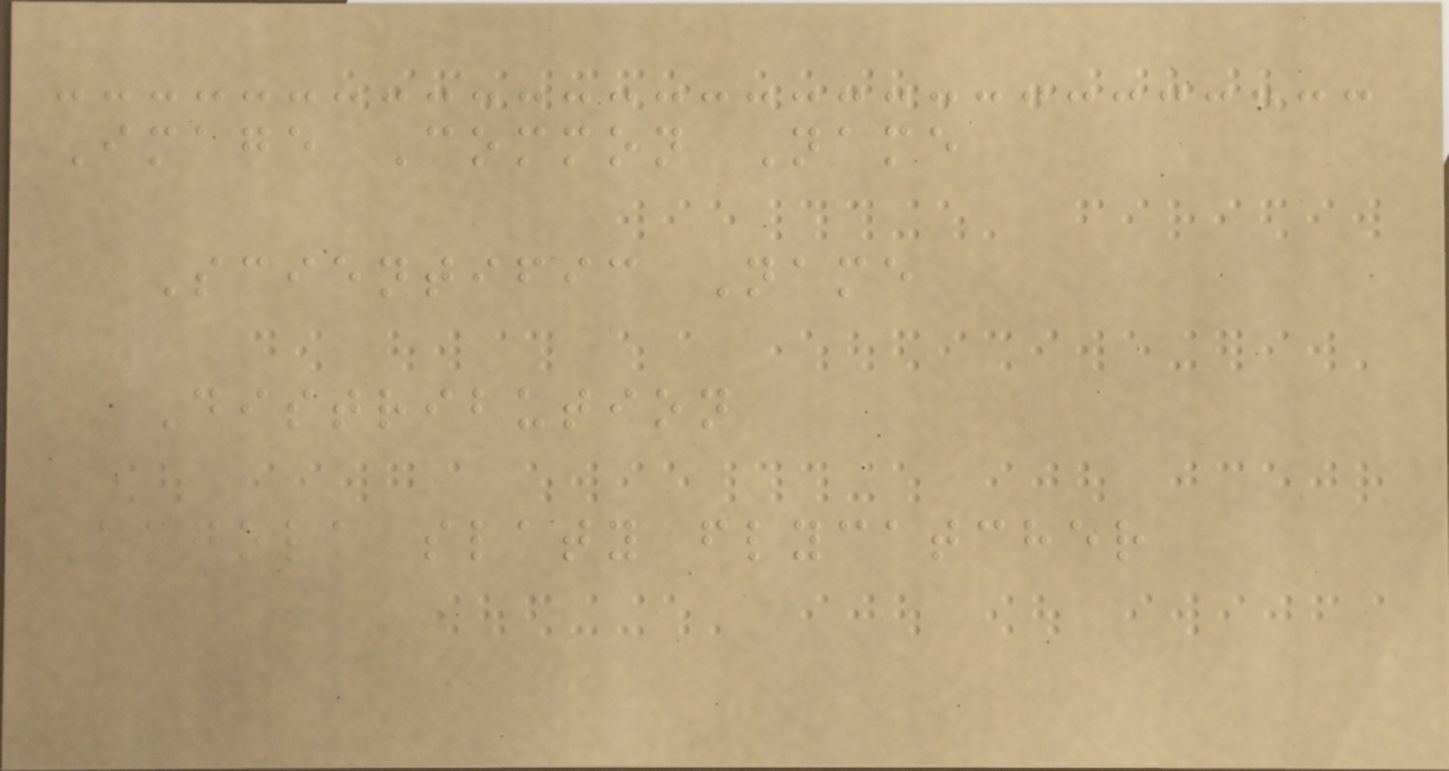Image Common Name
Scientific Name
Distribution
Angola slaty flycatcher
